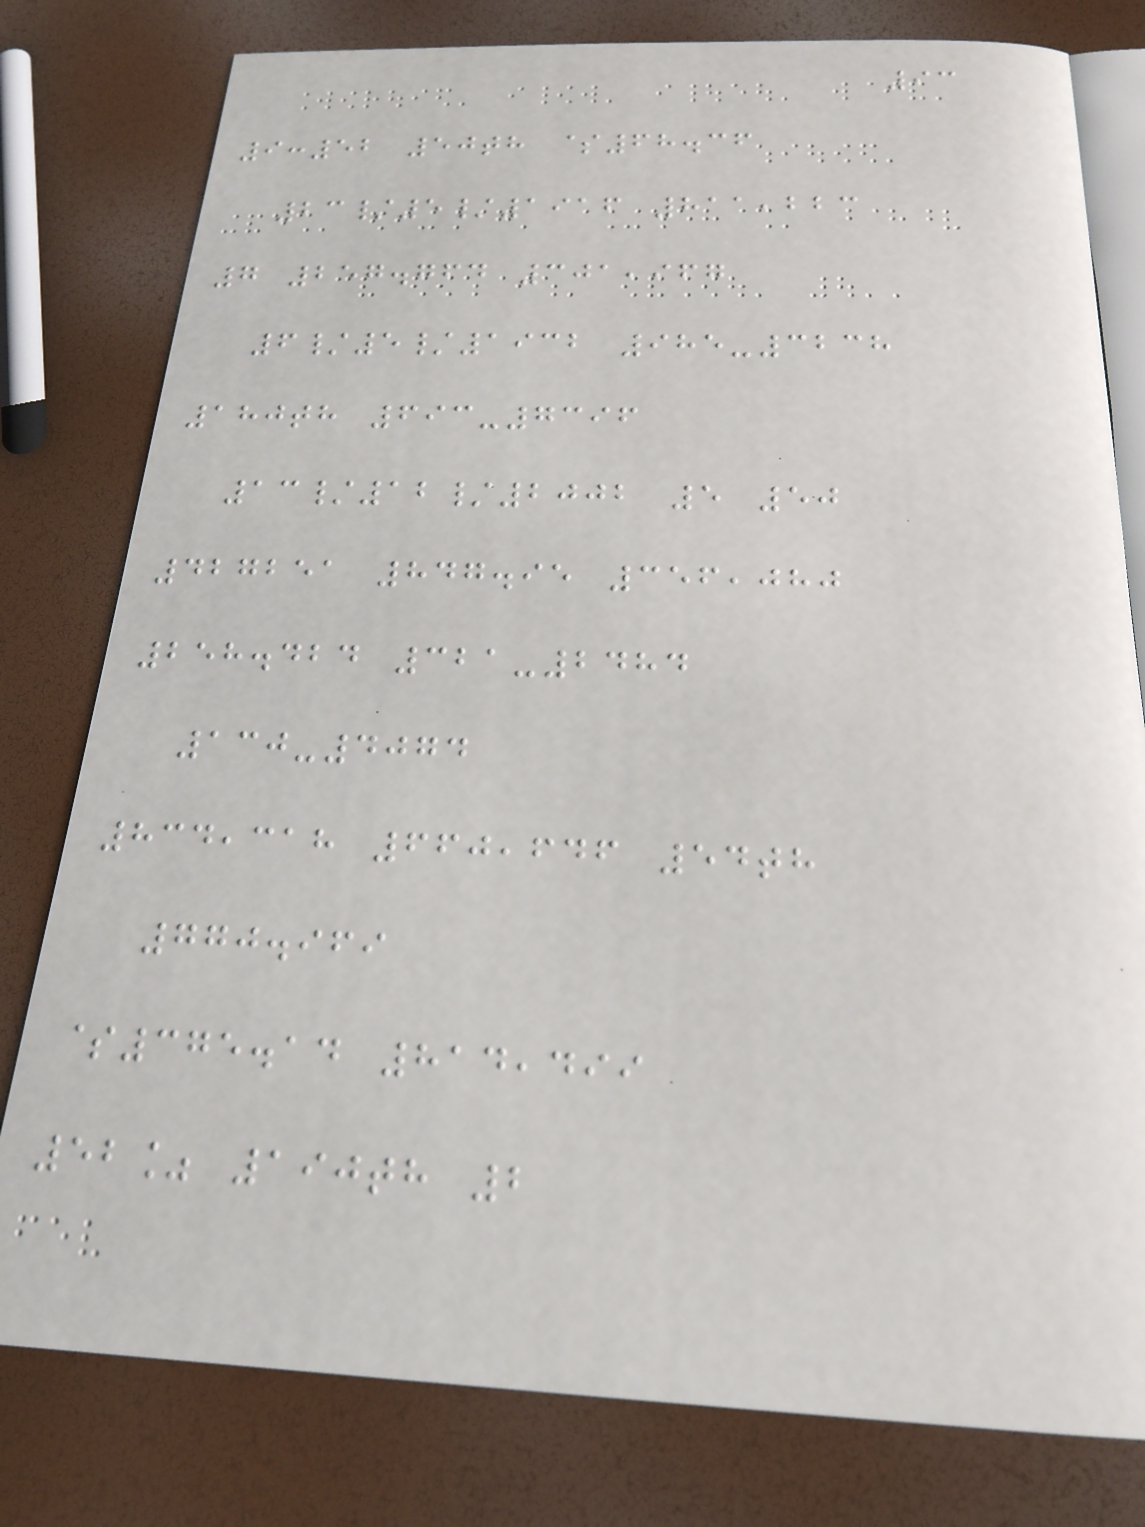93
9:52 50th $68.36
23/5/1916 811,223
7 257.764 301,967
6/5/1932 985-3238
180th 693-7396
13/12/2002 5 50
427251 847.95 356,080
258.424 321-2484
130-4074
834,318 660,646 54th
770.969
$375.14 814,499
52% 190th 2
